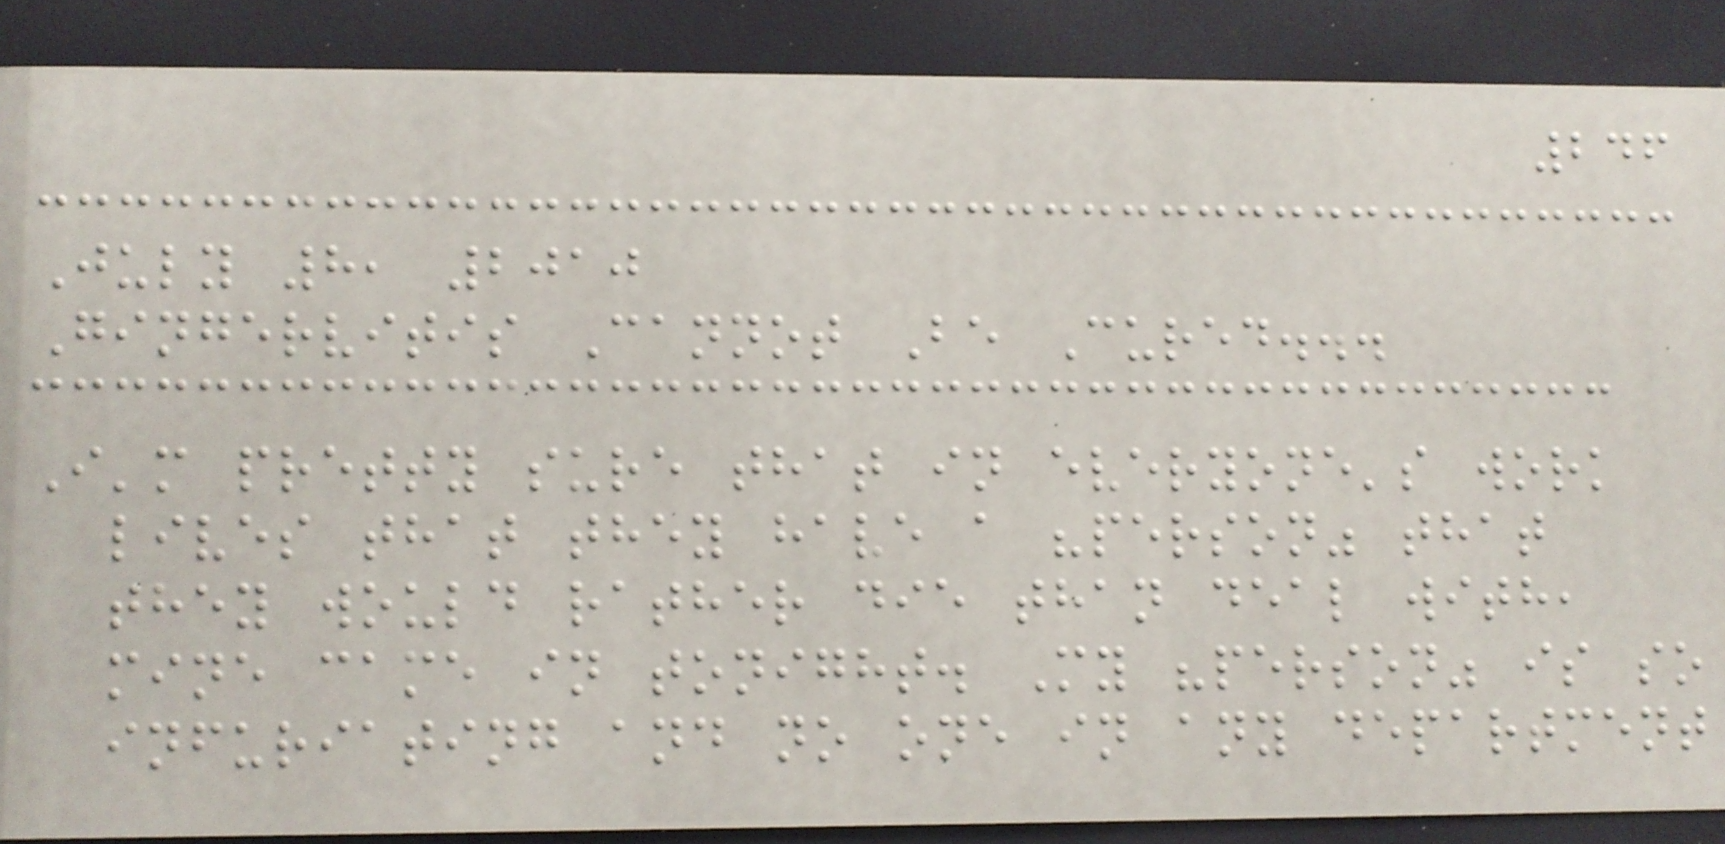246
July 8, 2010
Gingervitis Cannot Be Cured...
I'm pretty sure that in everyone's work
lives that they have a "person" that
they would rather die than deal with,
mine came in tonight. My "person" is so
infuriating and no one in any department
